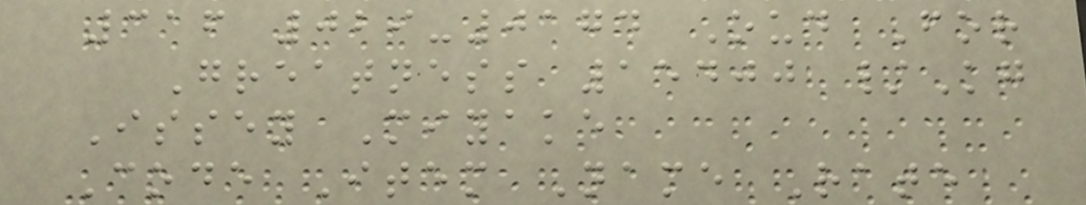316 029-0174 Oud For
Greatness 15400 /Kg
Issey Miyake
Code Item Name Rate
